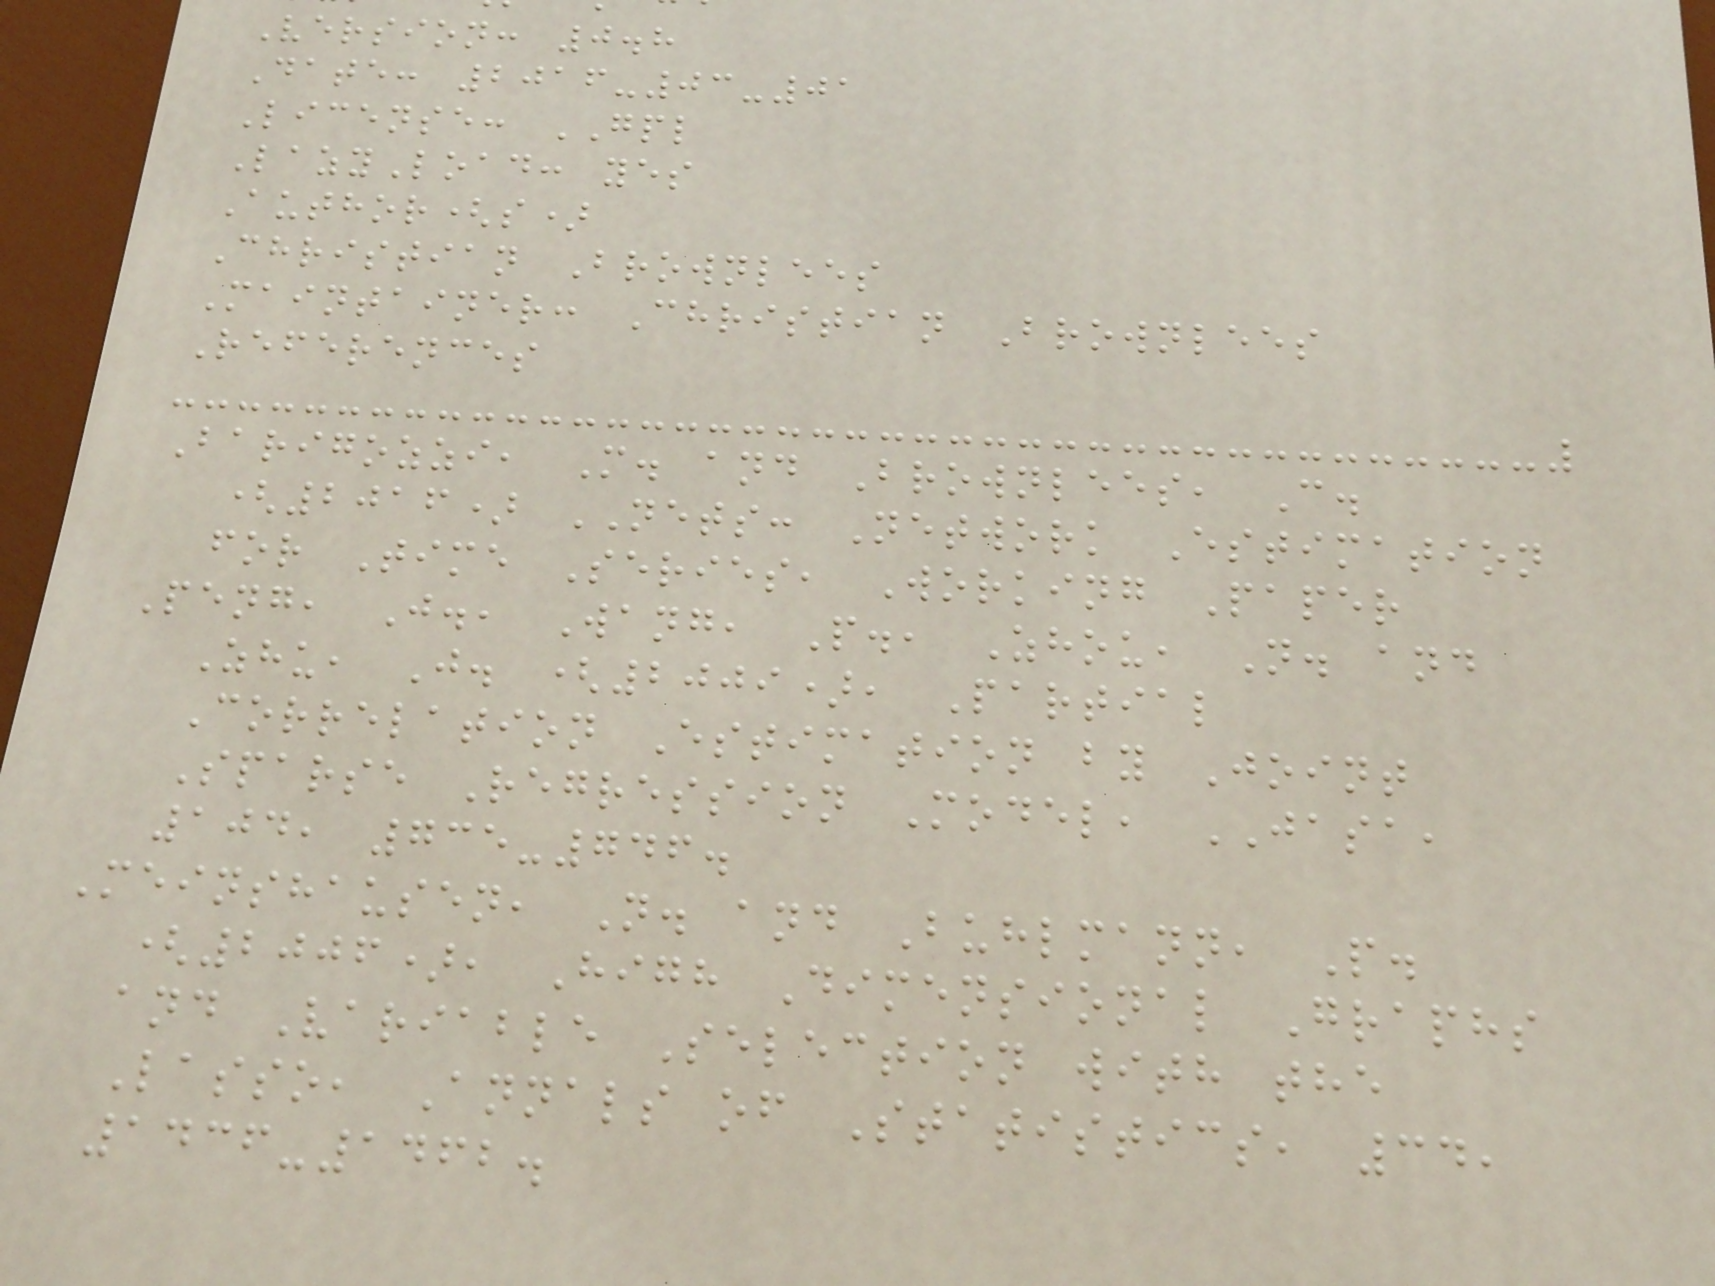Version: 0.8
Date: 2016-03-01
License: GPL
LazyLoad: yes
Author(s)
Christian Brownlees
Maintainer: Christian Brownlees
References
Barigozzi, M. and Brownlees, C.
(2016) NETS: Network Estimation
for Time Series, Working Paper
Peng, J., Wang, P., Zhou, N. and
Zhu, J. (2009), Partial
Correlation Estimation by Joint
Sparse Regression Model, JASA,
104, 735-746.
Meinshausen, N. and Buhlmann, P.
(2006), High Dimensional Graphs
and Variable Selection with the
Lasso, Annals of Statistics, 34,
1436-1462.
